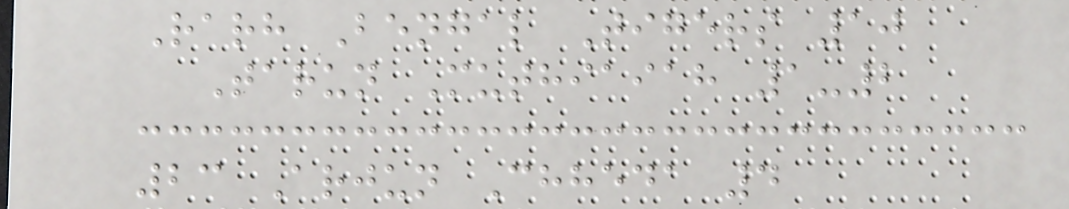Rarh Bengal Tigers 10
Tarun Muthiaiah 1-2
23 Arjun Chheda 4
